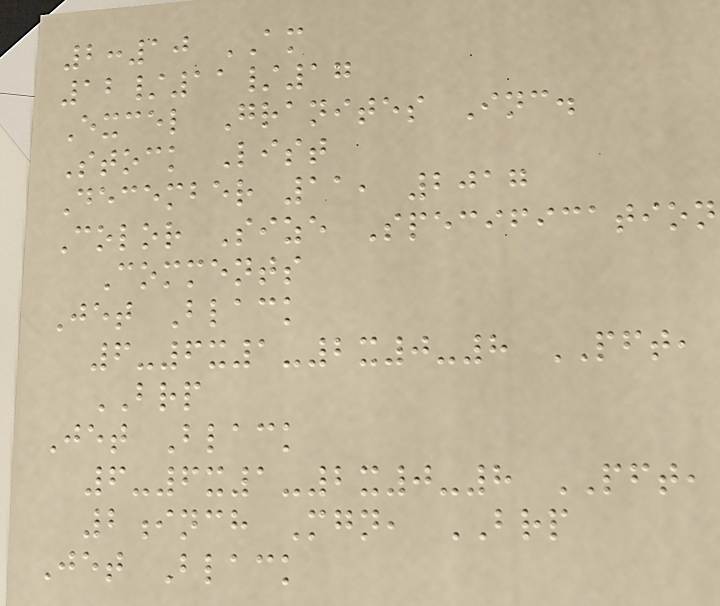2:10 AM
12/11/17
Excel Granites Inc.
Stock List
December 11, 2017
Color Size Specification
Comments
Jet Black
6-6x1-2x0-8 PFT,
BRP
Jet Black
6-6x1-2x0-8 PFT,
2inch Mgn, BRP
Jet Black
